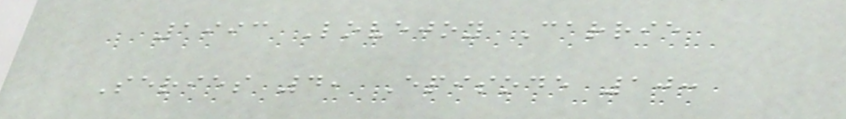1993 Lovejoy Carrie
Series 4, Episode 10:
